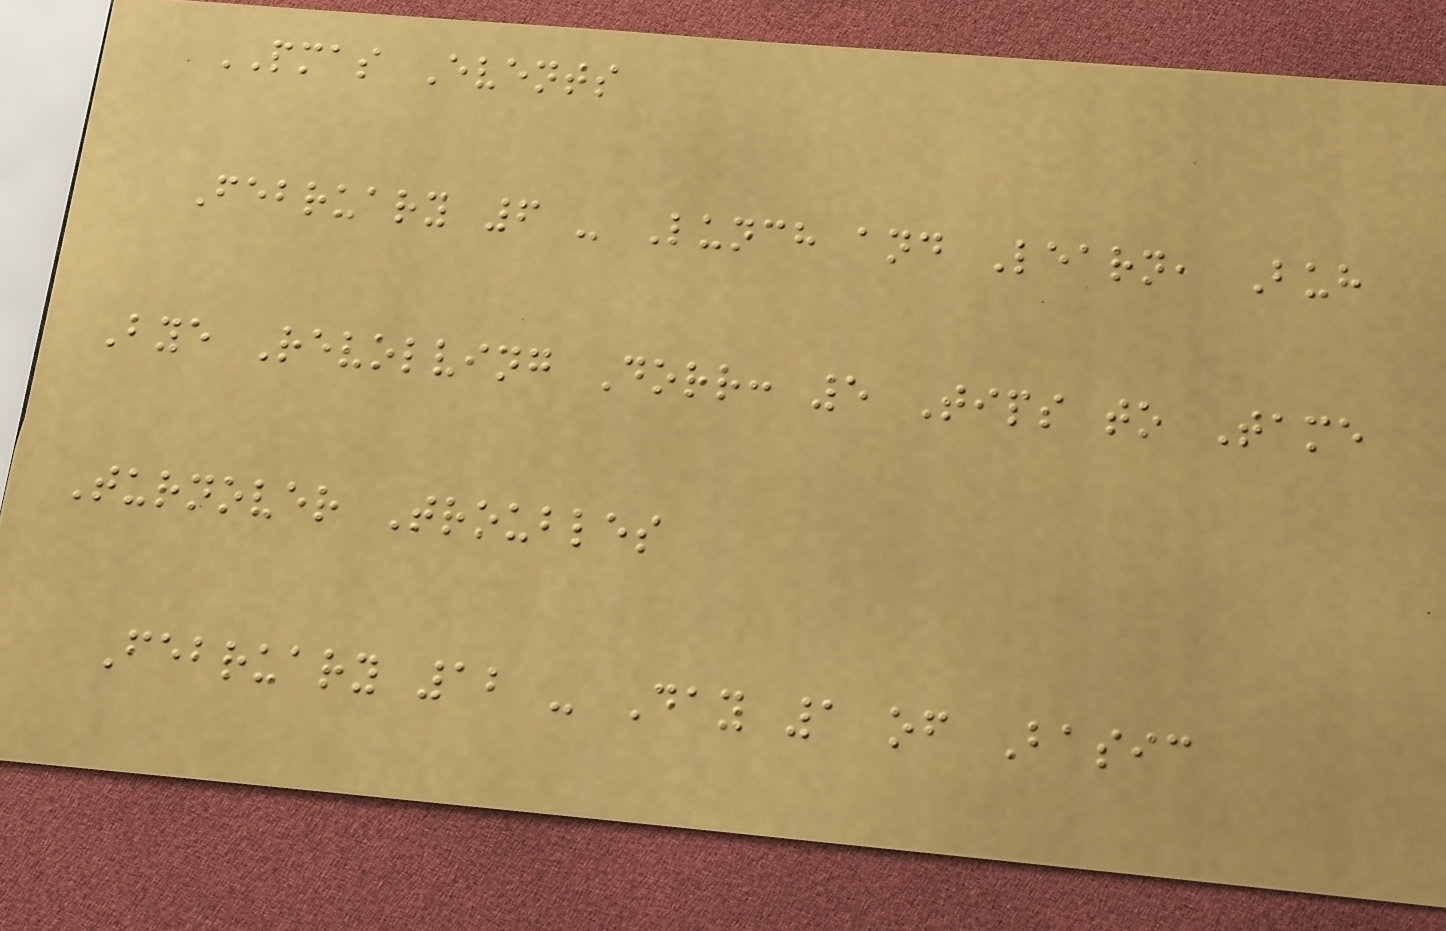PMAS Events
February 6 - Lunch and Learn, Buh
Bye Revolving Dorr: 5 Tips to Tame
Turnover Troubles
February 12 - Day 1 of Basic
